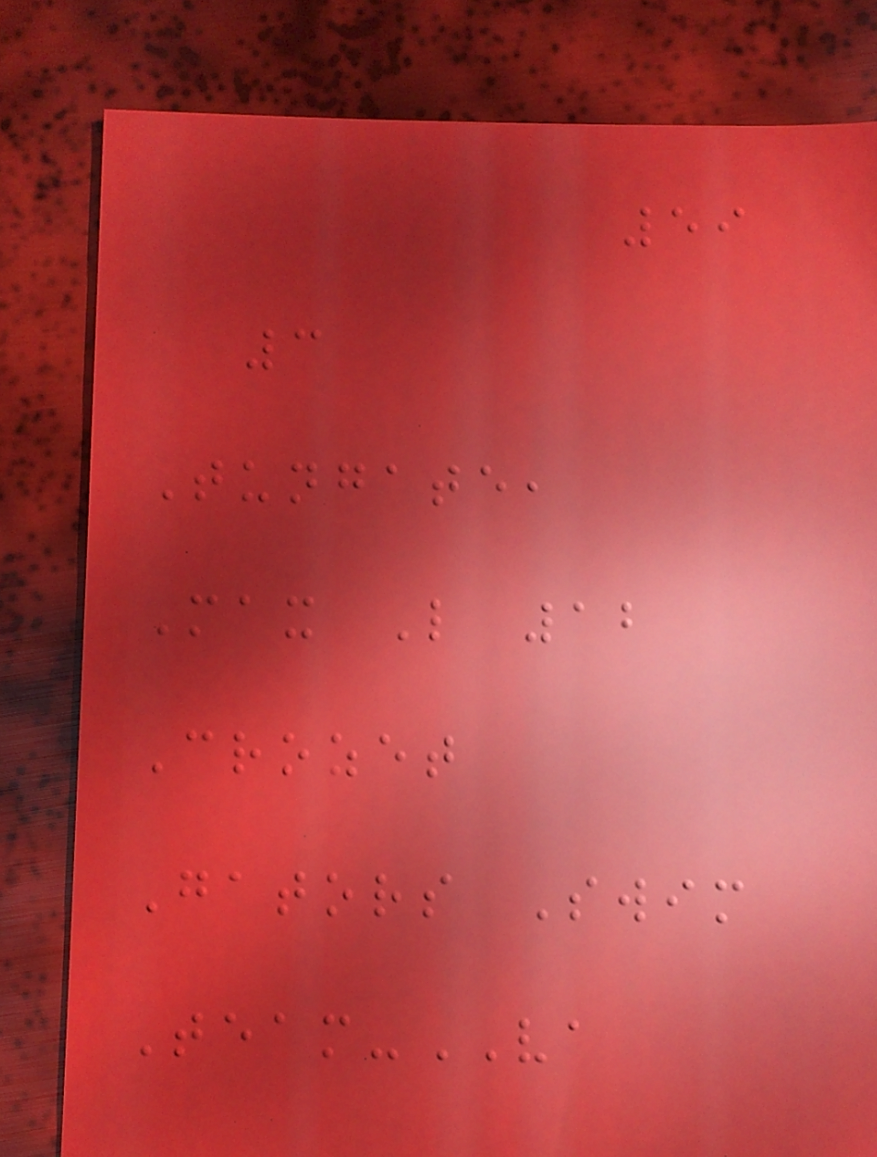59
3
Tungate,
Max L 12
Crozet
Gators Swim
Team-VA
